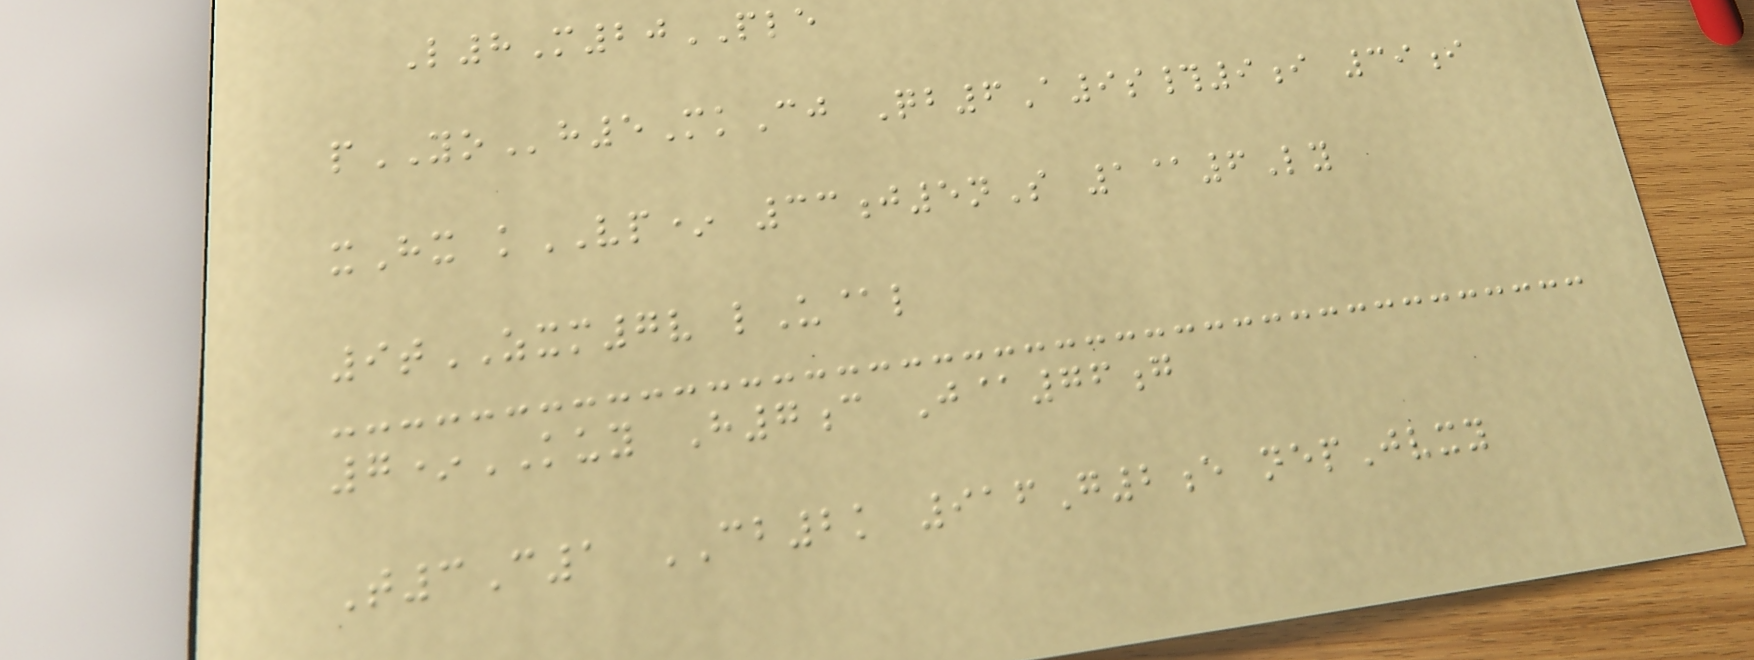L8M20PLE
pYOh5MkCj Qb6A9s#9i 39i
xHx kVP* 33j5nS 1@6Ly
9tZXM7v lU@l
7*KUY H7c J@76g
T3C1 CB2k 916G2e nepJvxy
